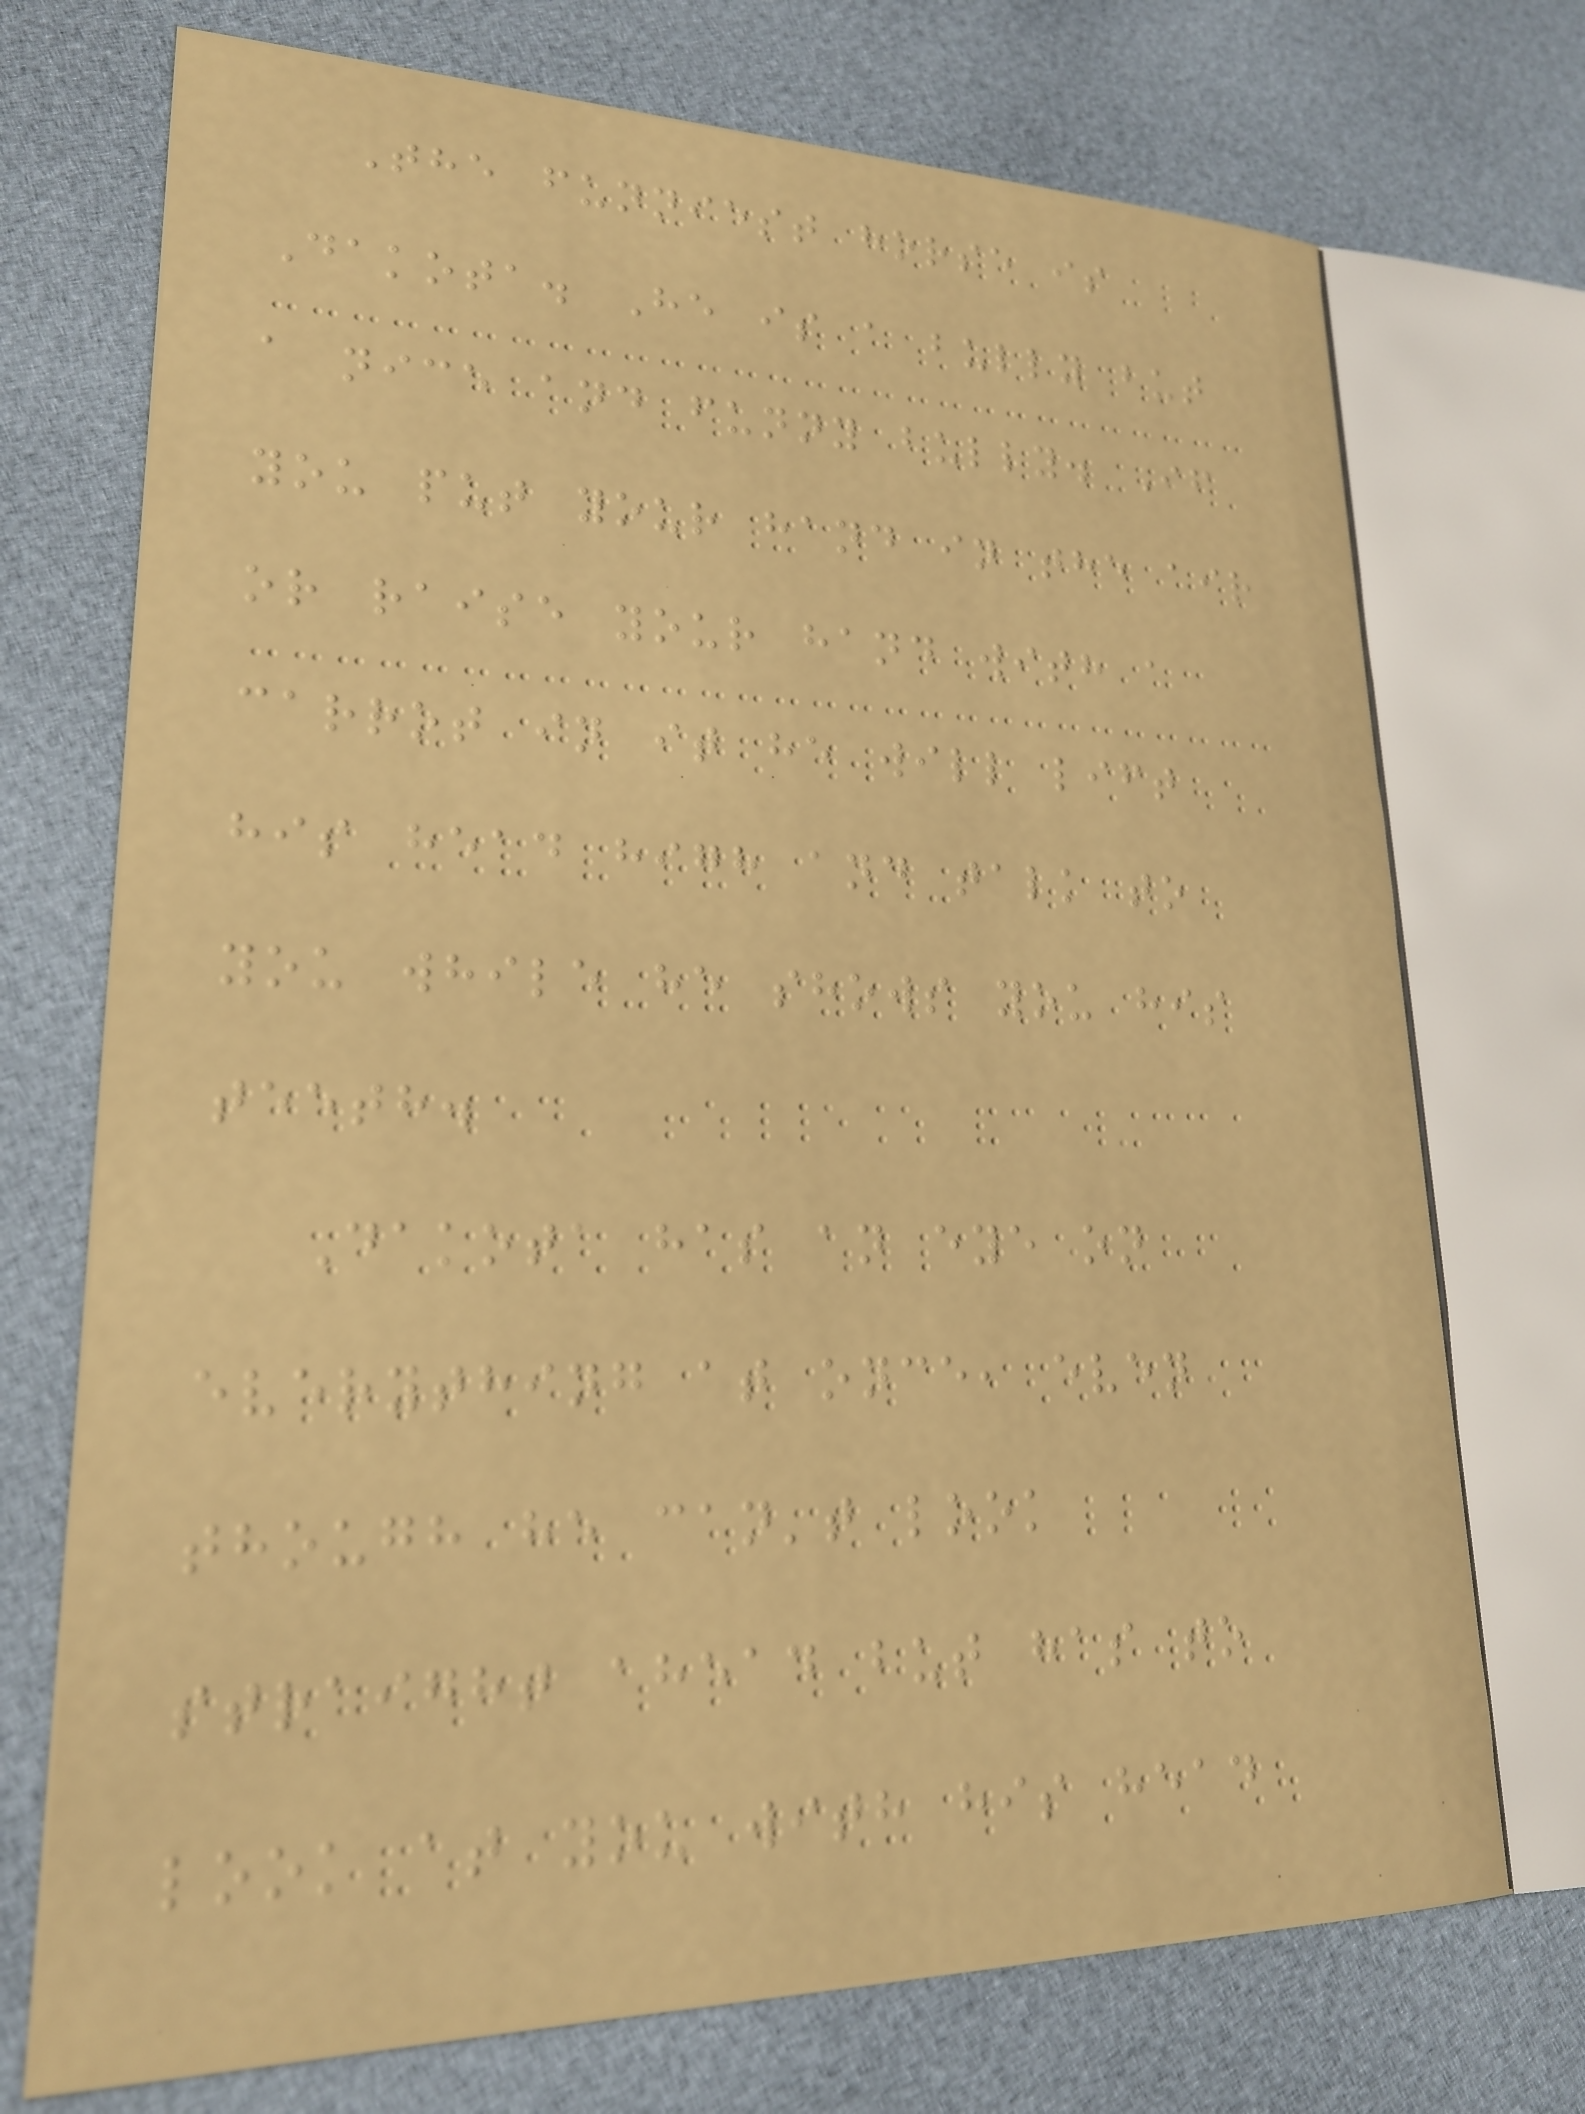The funniest horse is
Dakota. He is a bully but
a nice and funny bully. If
you put your hand in the air
or raise your hand with a
carrot in it he will lift
his head high and talk to
you while he shows you his
teeth.
Dakota has an eye on
everything at once, even
though he can't look
straight ahead but has to
look at you with his head
